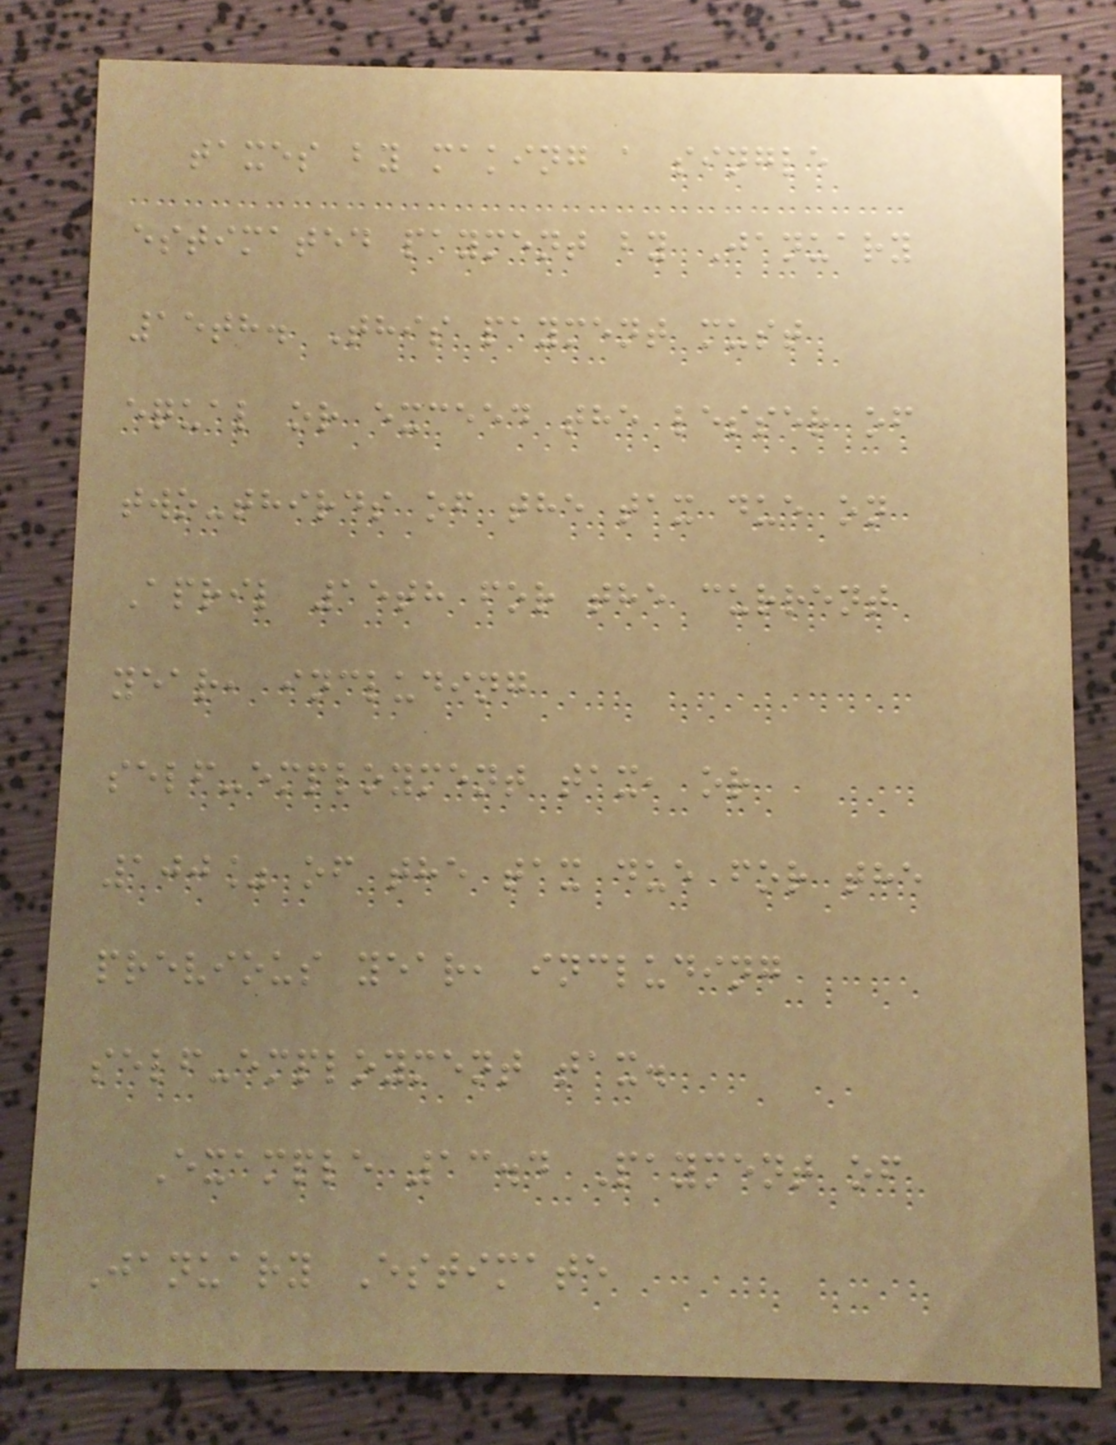taxes by making a single
estimated payment by January
15th. This payment must
equal or exceed the lesser of
two-thirds of the tax due on
April 15th for the current
year, including
self-employment tax, or
100% of the tax due for the
previous year, including
self-employment tax.
Example 13.4 Payment of
January Estimate
